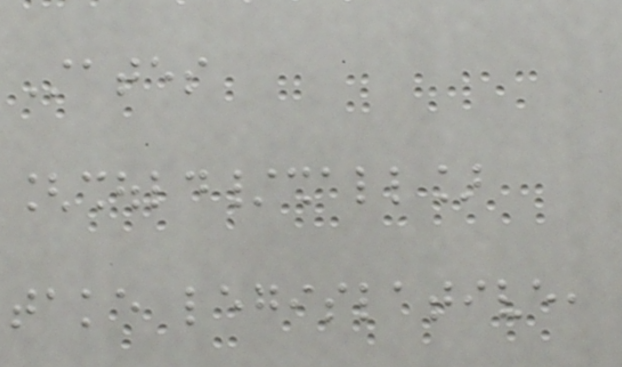States
[should/shall]
take legislative,
